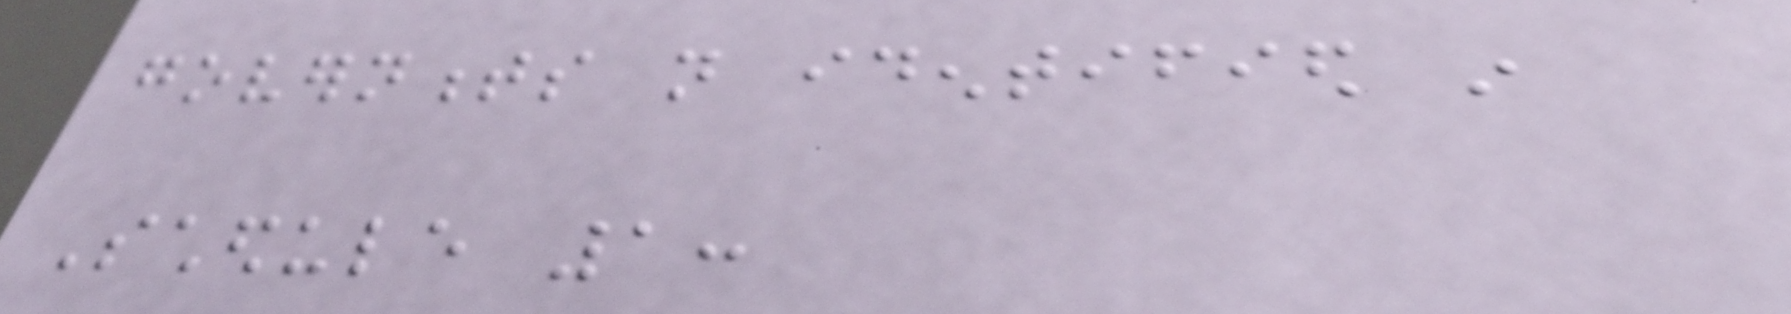governments not identified in
Schedule 1:
